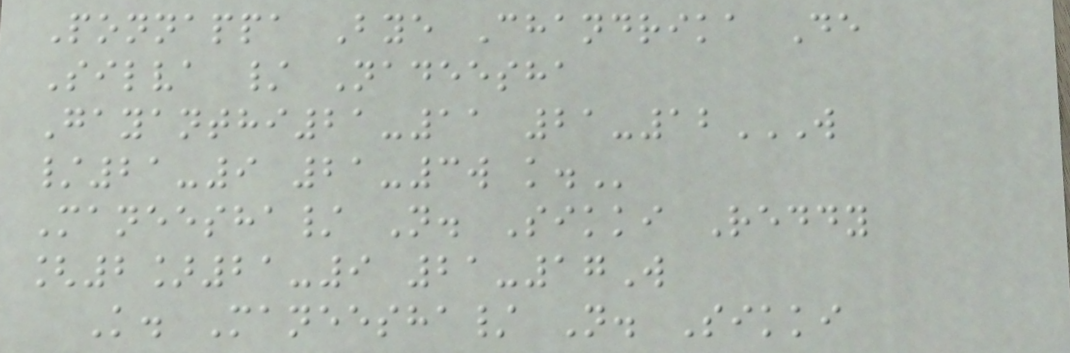Ponnappa Bye Chandrika De
Silva / Nadeesha
Gayanthi21-11 21-12W
/21-9 21-3W K.
Maneesha/ N. Sikki Reddy
[2]21-9 21-17W
K. Maneesha/ N. Sikki
